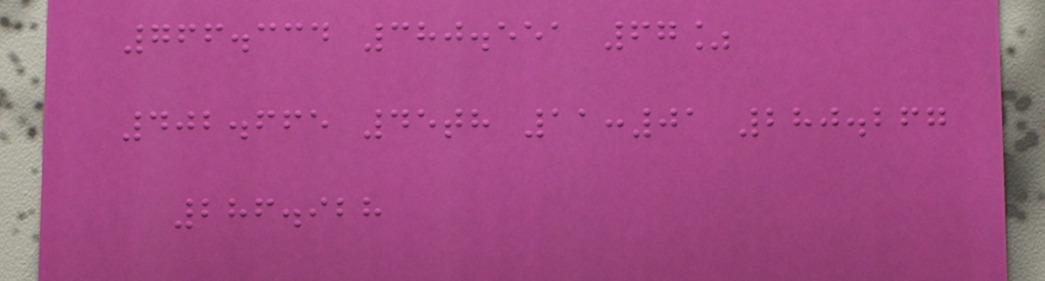766.334 380.551 67%
402.665 45th 11:01 280.267
286.928
